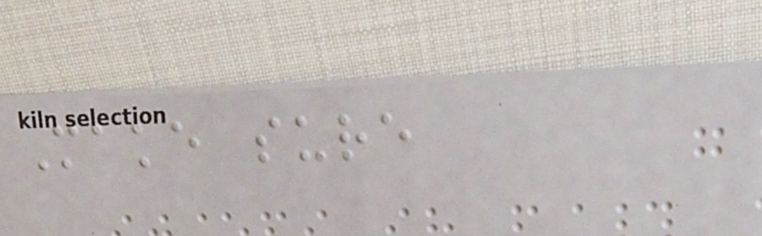Make sure
